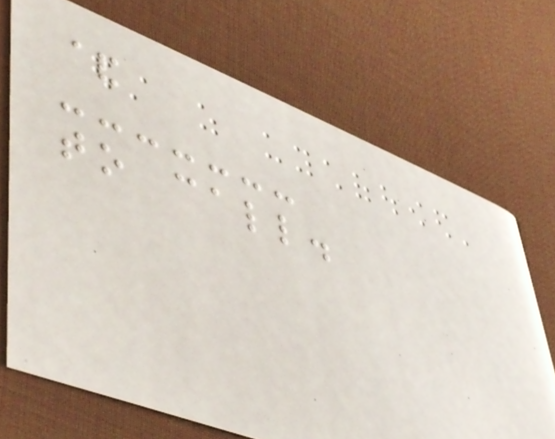&
to call.
